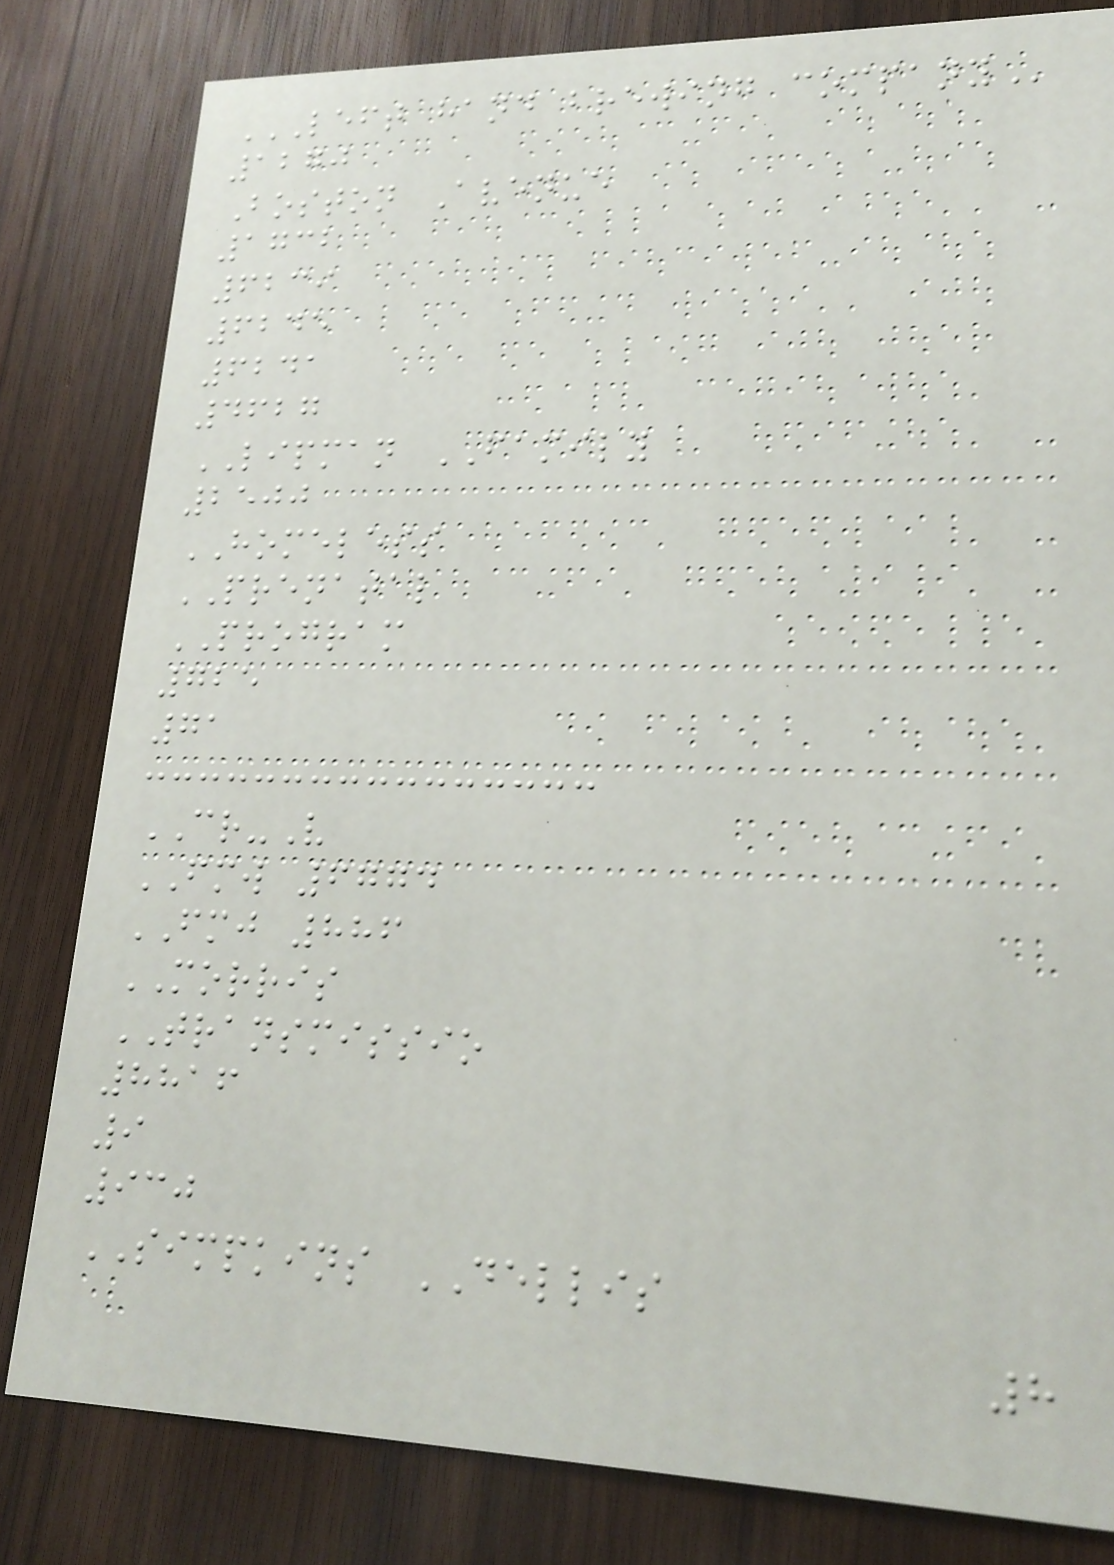LEFT HAND BREWING COMPANY
1270
Boston Avenue
1732
6239
6245
6241
4627
LIPMAN FAMILY
2500
HOMELESS
PRENATAL
PROGRAM
725
71
CR-V
FMW 6774
FMJ 886
MORRIS
TRANSMISSIO
8816
9
930
SIMPKINS DELLIS
8
